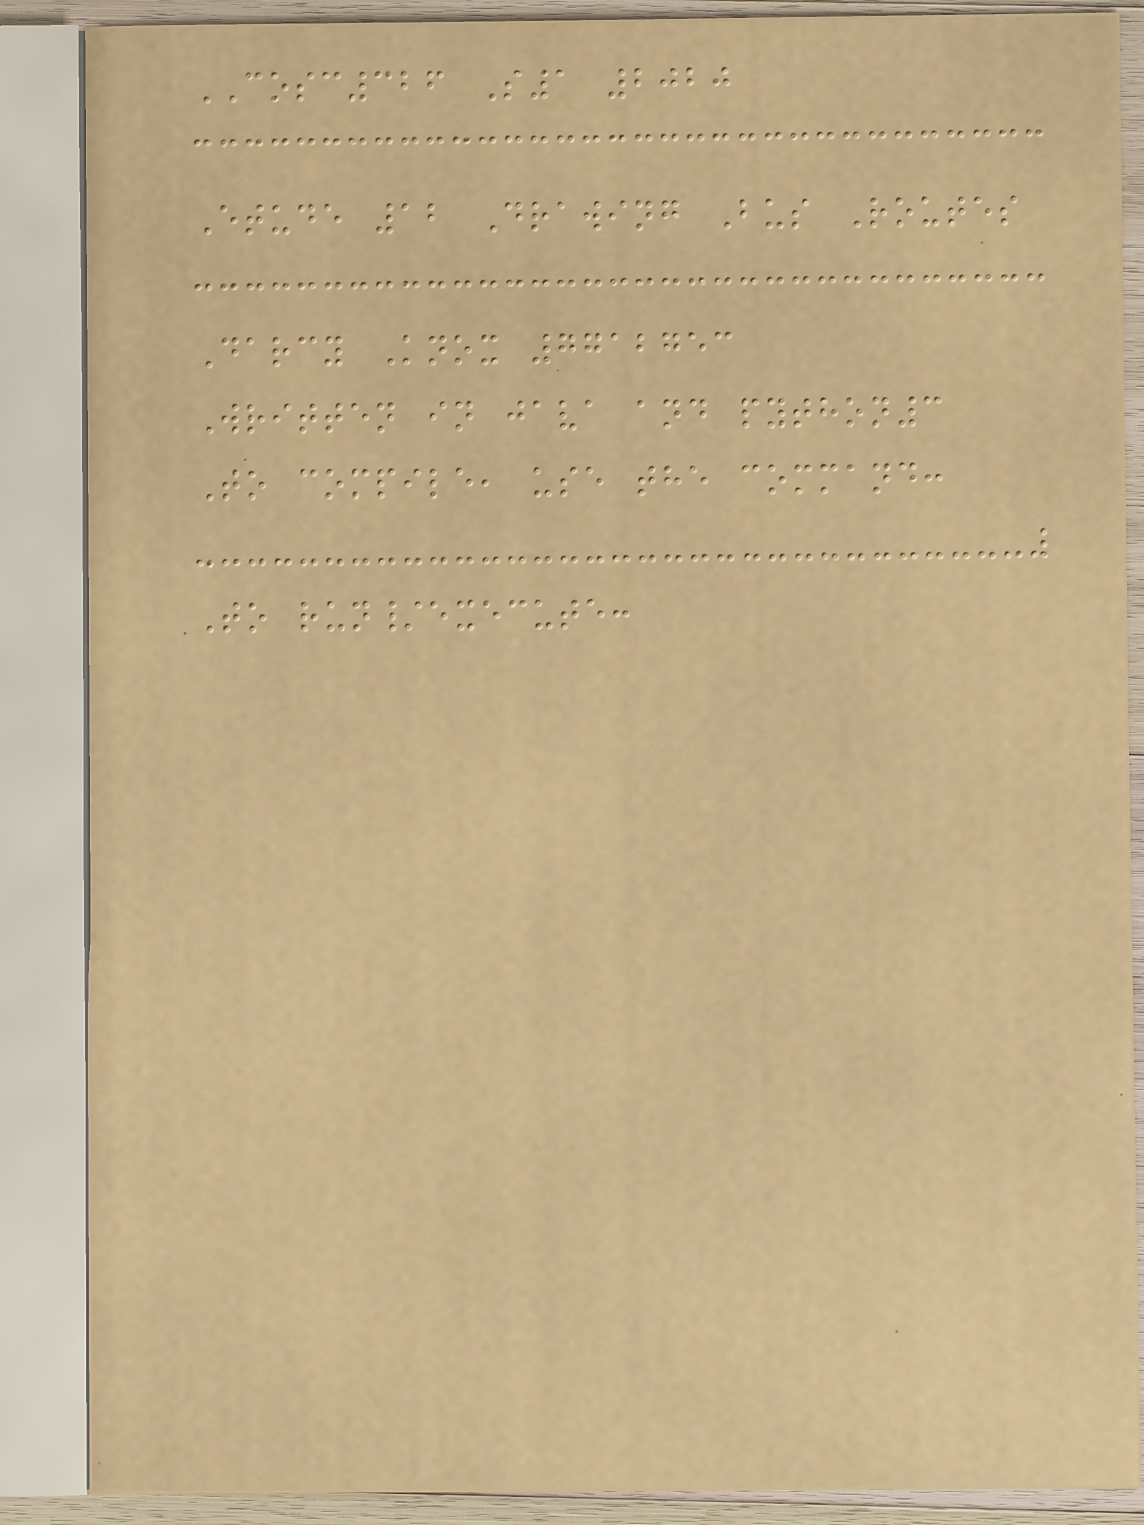COSC326 S1 2020
Etude 12 Drawing Bus Routes
Darcy Knox 7712753
Written in java and python3
To compile, use the command:
To run/execute:
